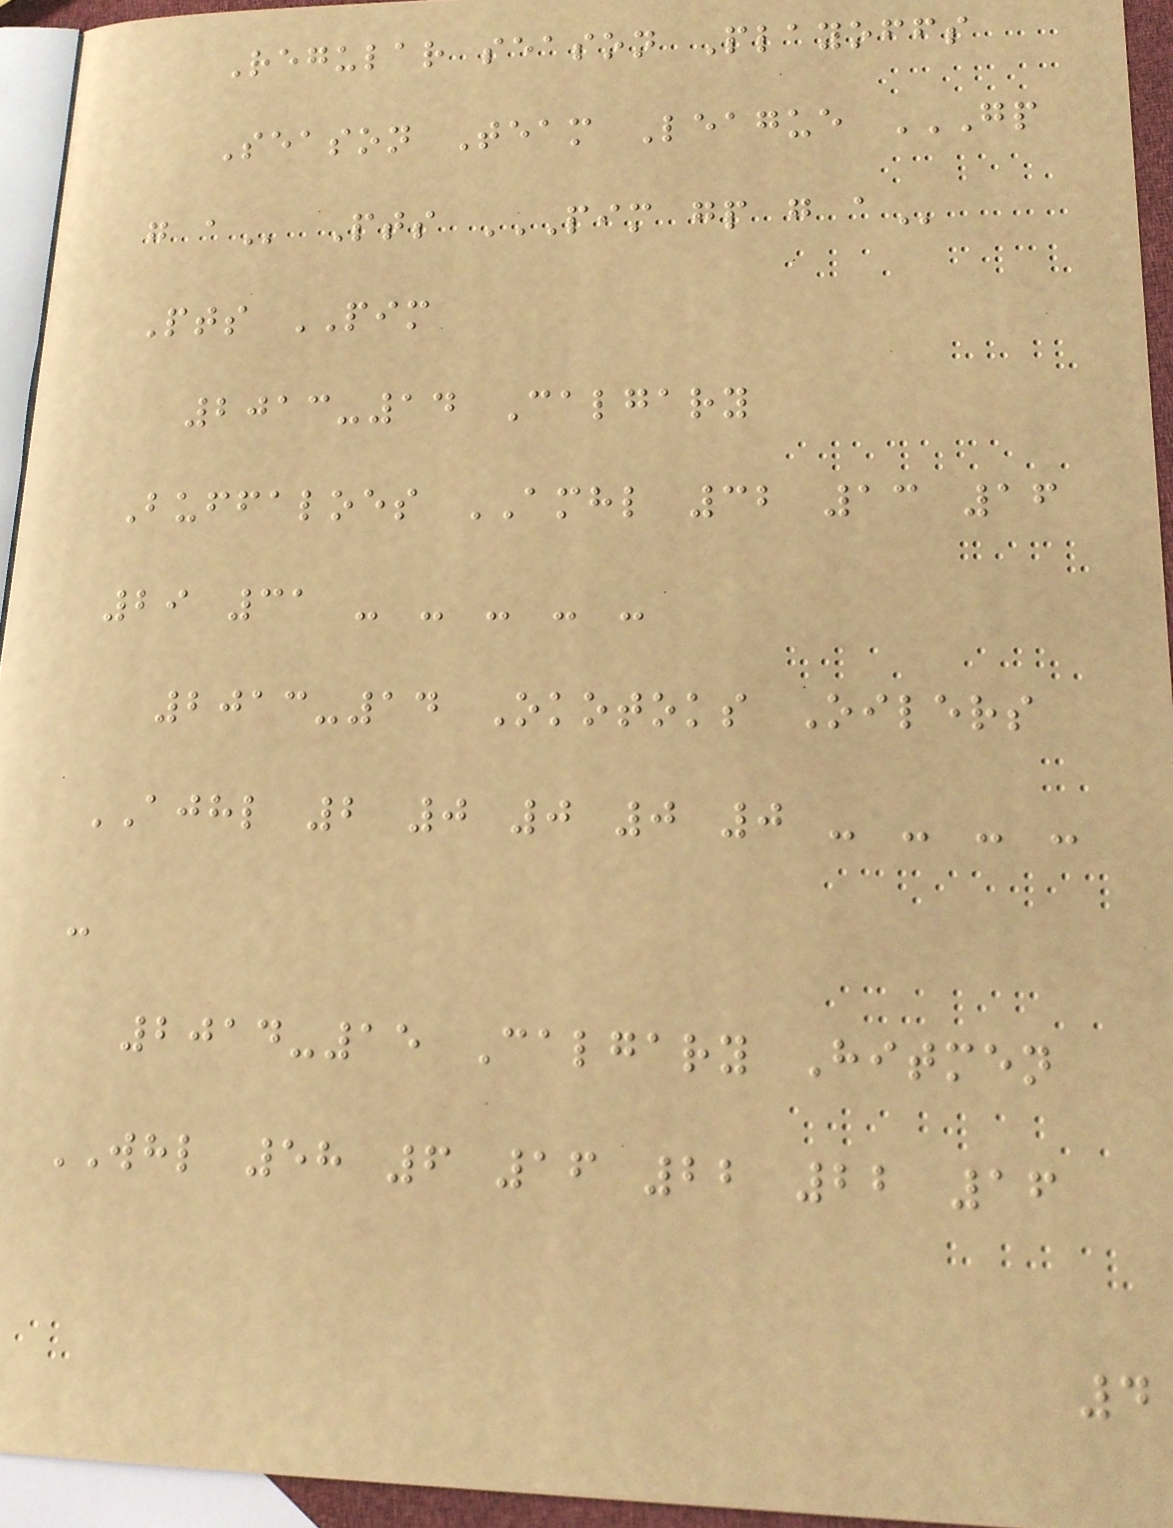Regular season Playoffs
Season Team League GP
G A Pts PIM GP G A
Pts PIM
2013-14 Calgary
Buffaloes AMHL 32 13 16
29 31 - - - - -
2013-14 Okotoks Oilers
AJHL 2 0 0 0 0 - - - -
-
2014-15 Calgary Hitmen
WHL 58 6 16 22 22 16
4
